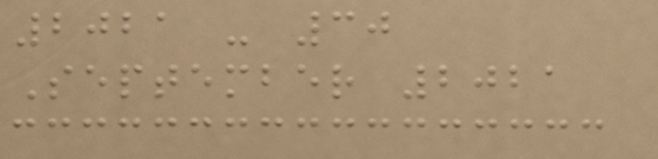2021 - 30
September 2021
